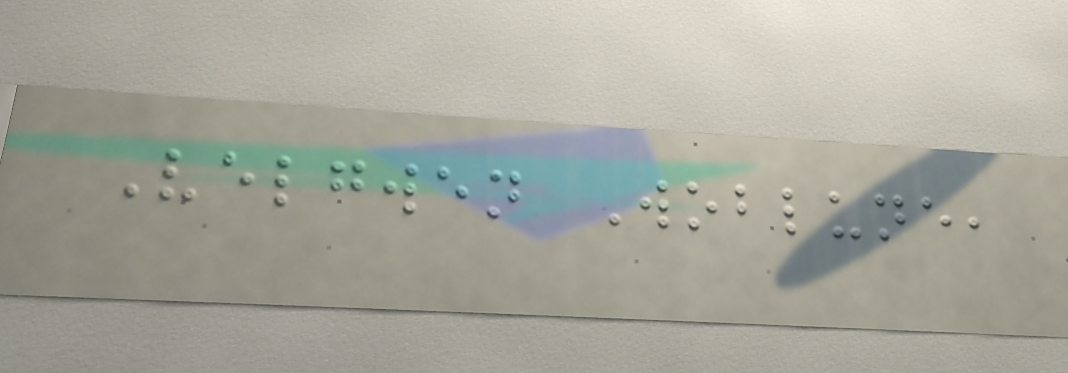Velgwen Woblune,
